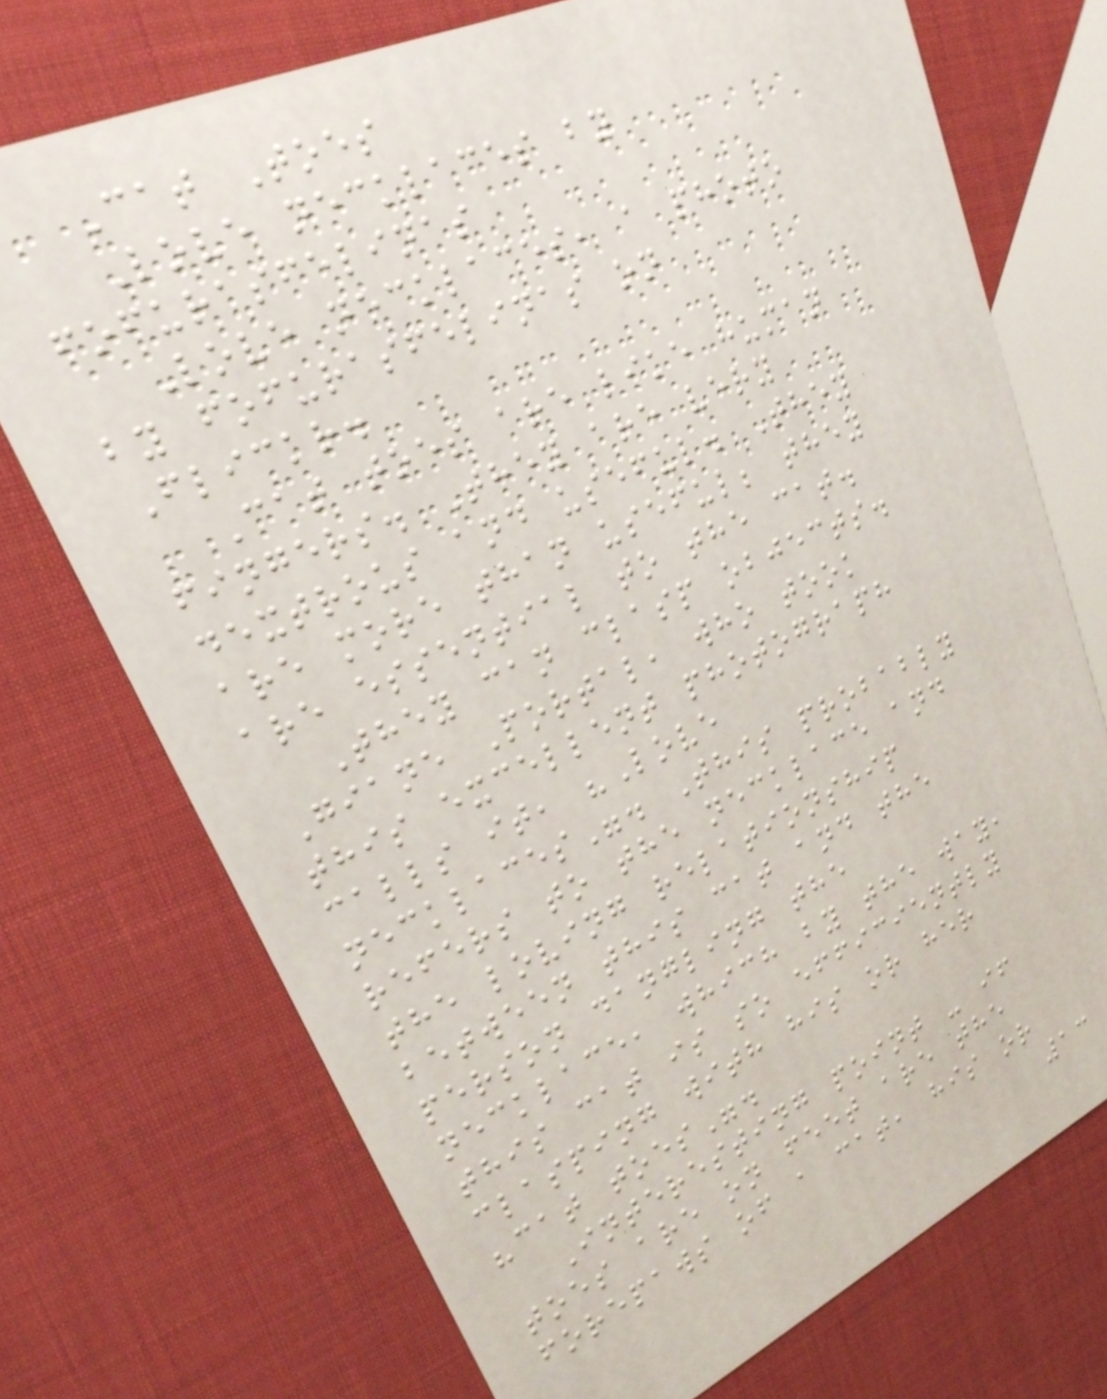Cat Toes
Love necklaces by
fofurasfelinas
Love necklaces, a photo
by fofurasfelinas on
Flickr.
Cat toes are like human
fingers. They are very
dextrous and useful. They
are more than useful; they
are essential to the cat.
They can clasp objects.
Giane Portal, who took
this excellent photograph
calls it, "Love
necklaces". This probably
refers to the necklace and
the loving relationship
between this cat and the
person dangling the
necklace, which by the way,
this cat is so efficiently
clasping with his or her
"cat toes".
Interesting point - if
toes are on feet are the
forepaws of a cat, his or
13
